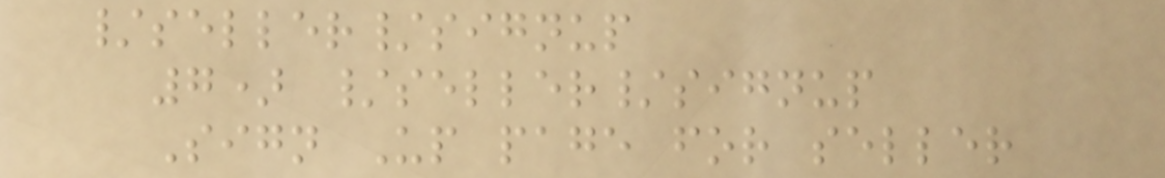/seller/signup
7) /seller/signup
Sign Up page for seller
